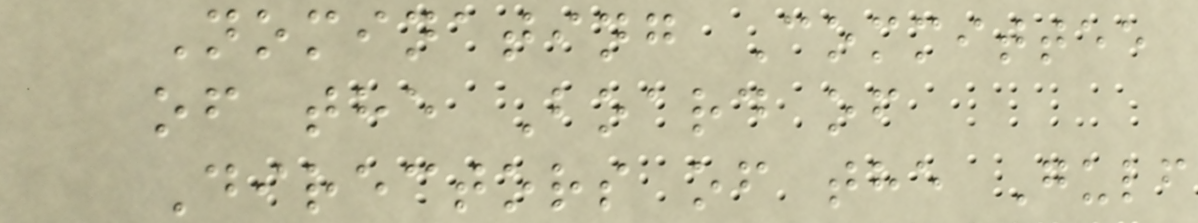Nominating Committee
of the Board of
Directors of the Gulf
